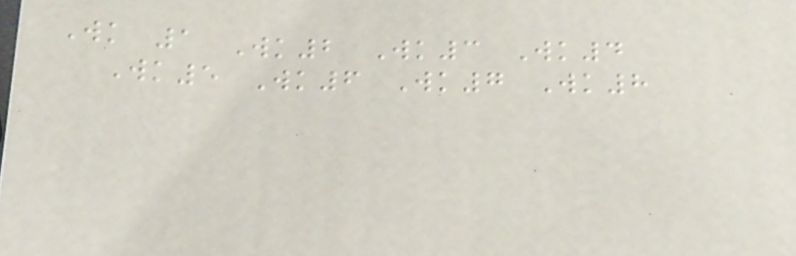Wk 1 Wk2 Wk3 Wk4
Wk5 Wk6 Wk7 Wk8
